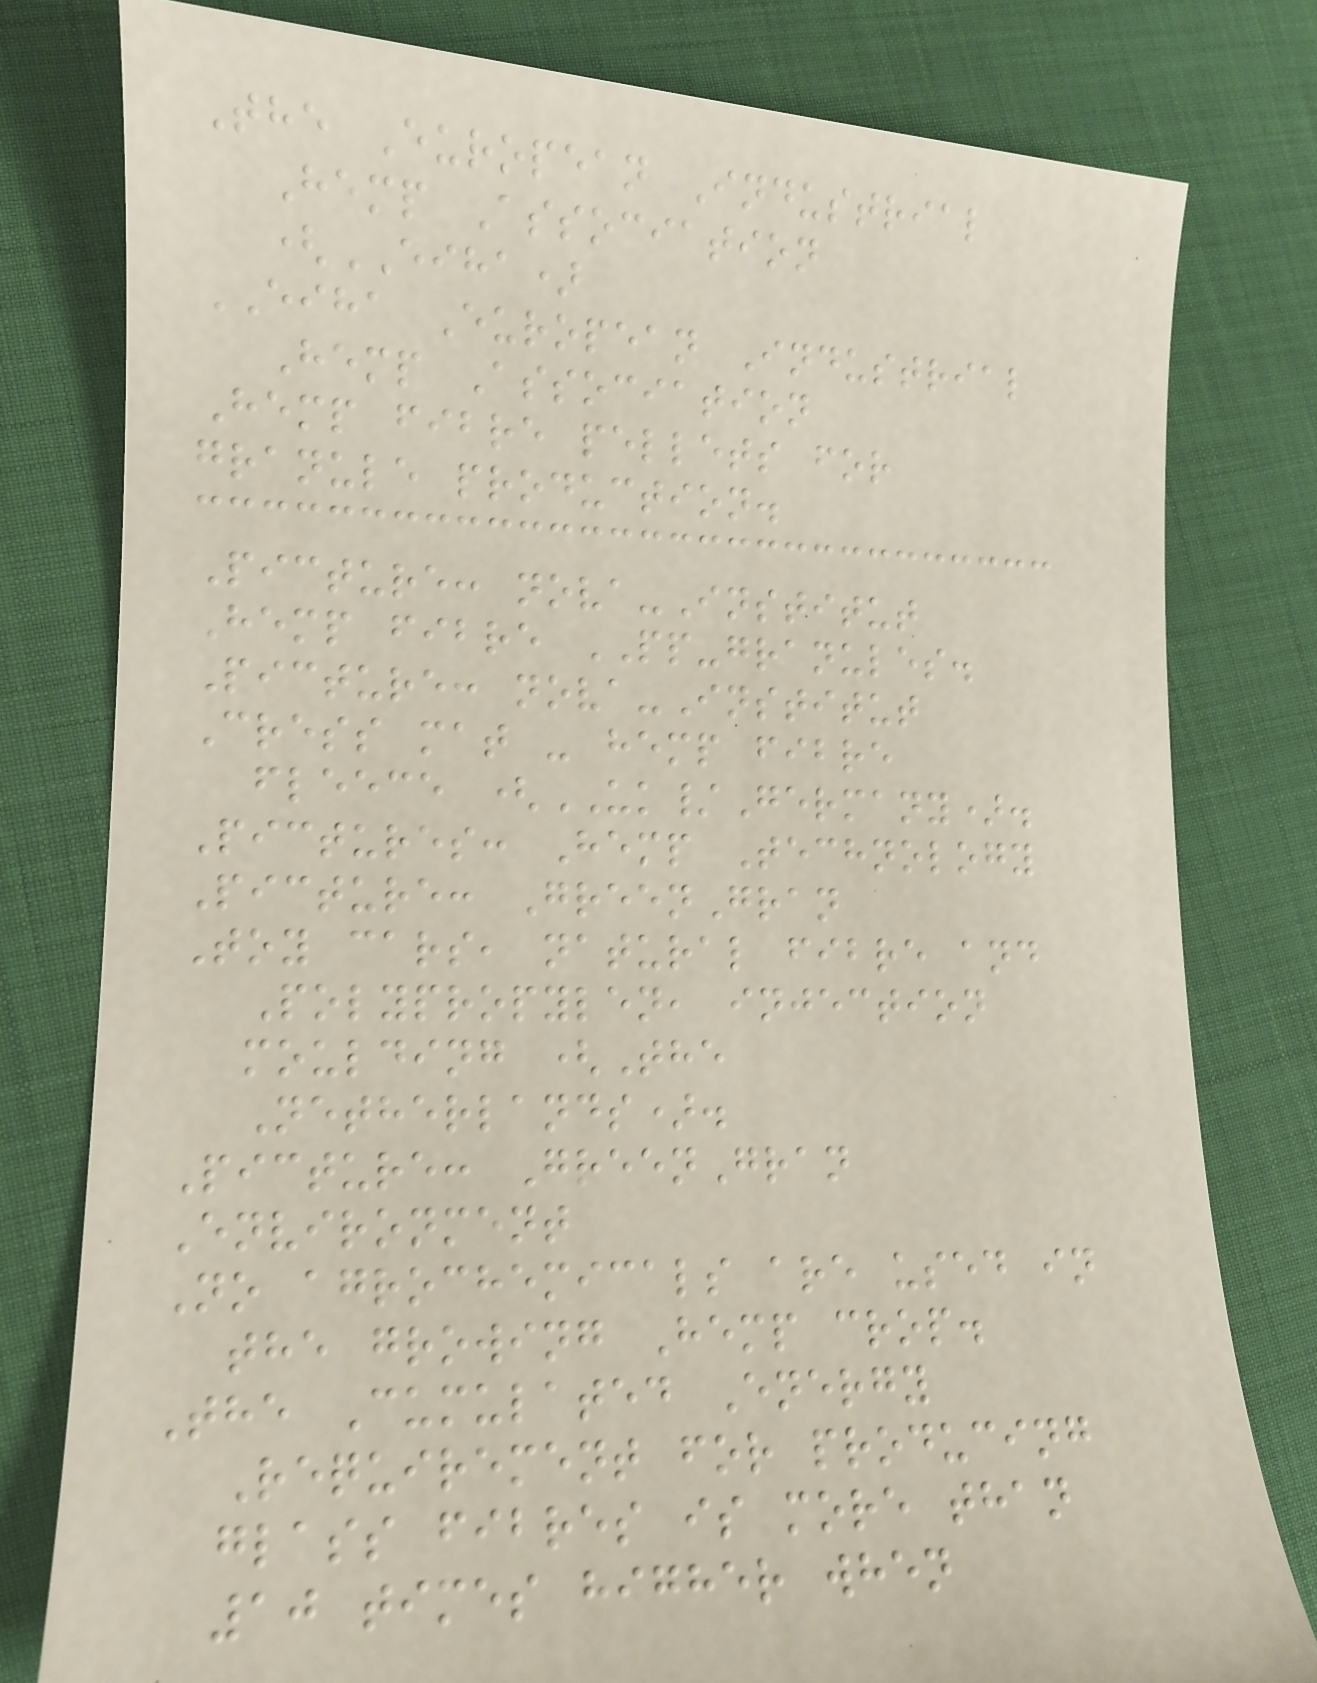The European Industrial
Hemp Association
(EIHA)
EIHA European Industrial
Hemp Association
Hemp fibre pellets for
granule production.
Picture: nova-Institut
Hemp fibre PP-granules.
Picture: nova-Institut
Cress mat - hemp fibre
fleece (UK/Germany).
Pictures: Hemp Technology
Picture: GreenGran
Toy cars, natural fibre and
Polypropylen, injection
moulding (The
Netherlands).
Picture: GreenGran
Environment
No agrochemicals are used in
the growing Hemp crop.
The Cumulated Energy
Requirement for producing
glass fibres is more than
10 times higher when
